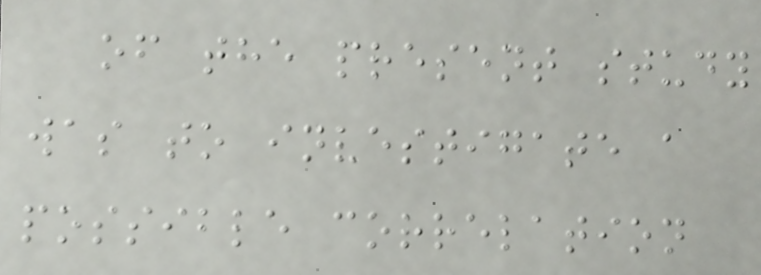of the present study
was to investigate a
possible correlation
